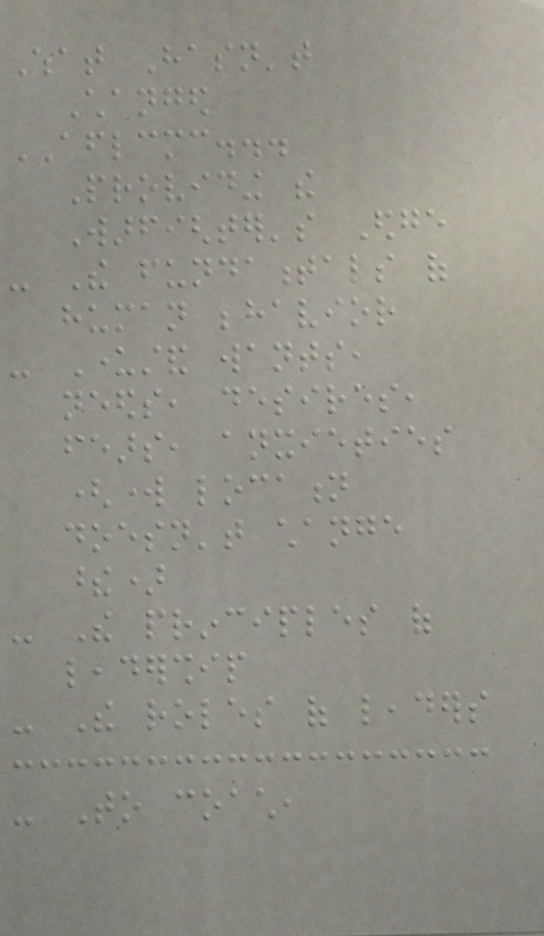What Hasn't
Changed
AFLCMC...
Providing the
Warfighter's Edge
- The fundamentals of
human behavior
- Understand wants,
needs, desires,
fears, anxieties
(work location
doesn't change
these)
- The principles of
leadership
- The roles of leaders
- To coach,
